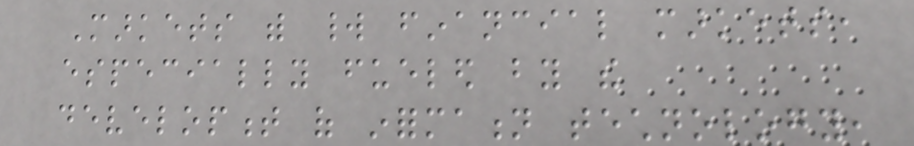Markets with world financial markets,
especially fueled by the
development of information technology,
